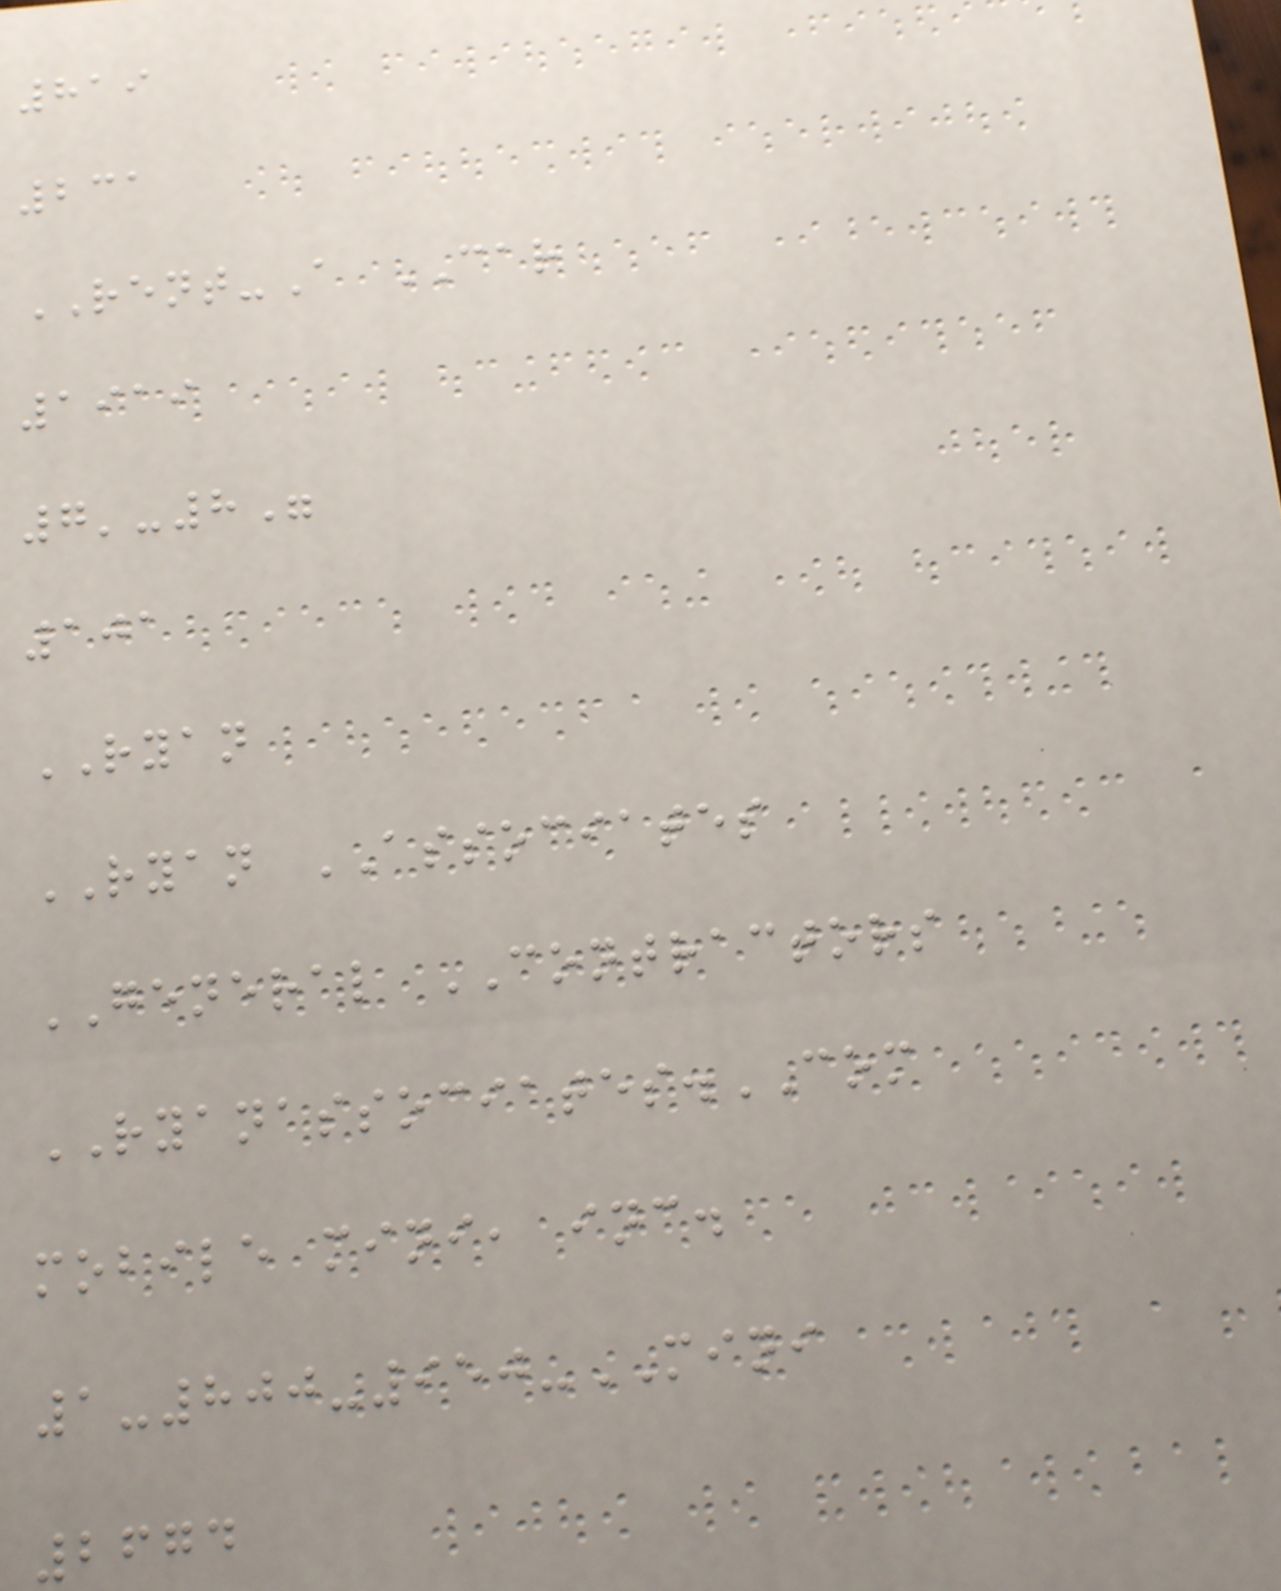819
231
RENT-A CAR
1919
7'-8"
101
RYAN
RYAN ASSOCIATES
GENERAL CONTRACTORS
RYANASSOCIATES.COM
mobile mini, inc.
1-800-950-MINI
2674
